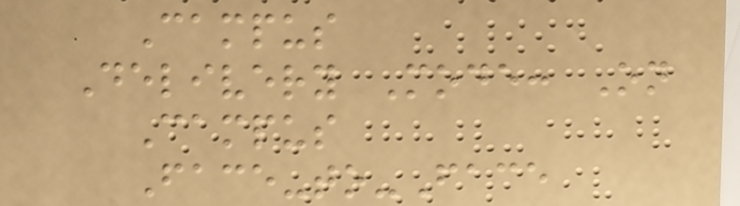Campus
Delivery Mode: On
Campus
Face-to-Face
